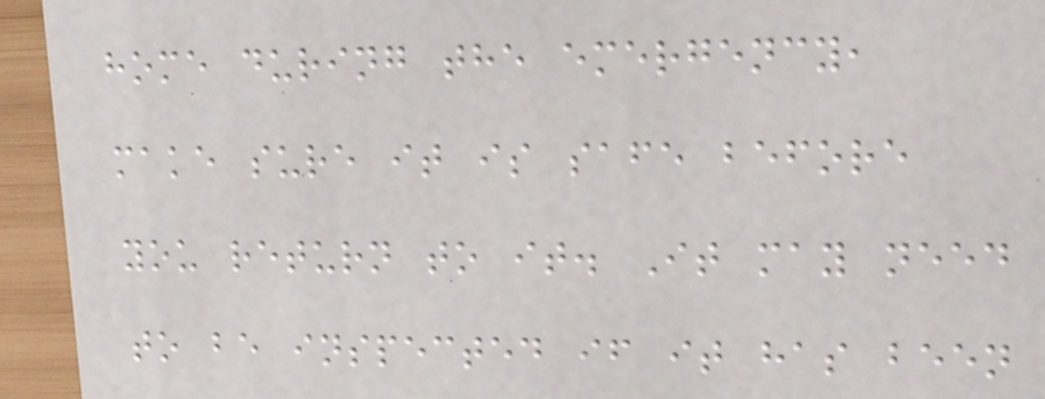home during the emergency,
make sure it is safe before
you return to it. It may need
to be inspected if it has been
